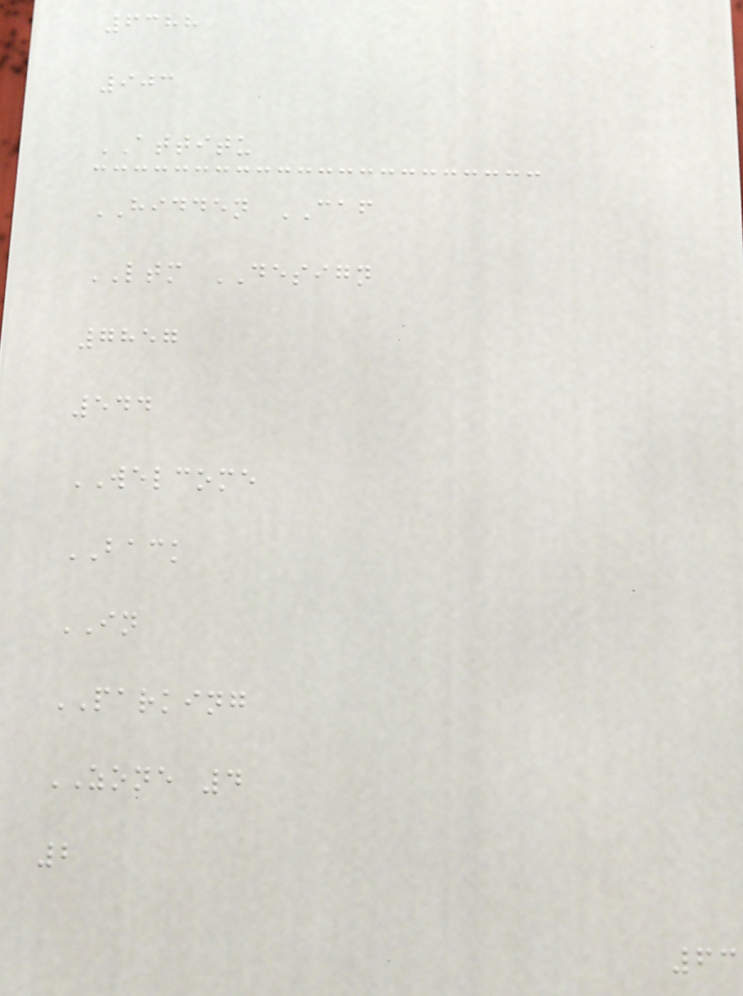6388
903
ATTITU
HIDDEN CAF
LTM DESIGN
7857
544
WELCOME
BACK
IN
PARKING
ZONE 4
2
63
